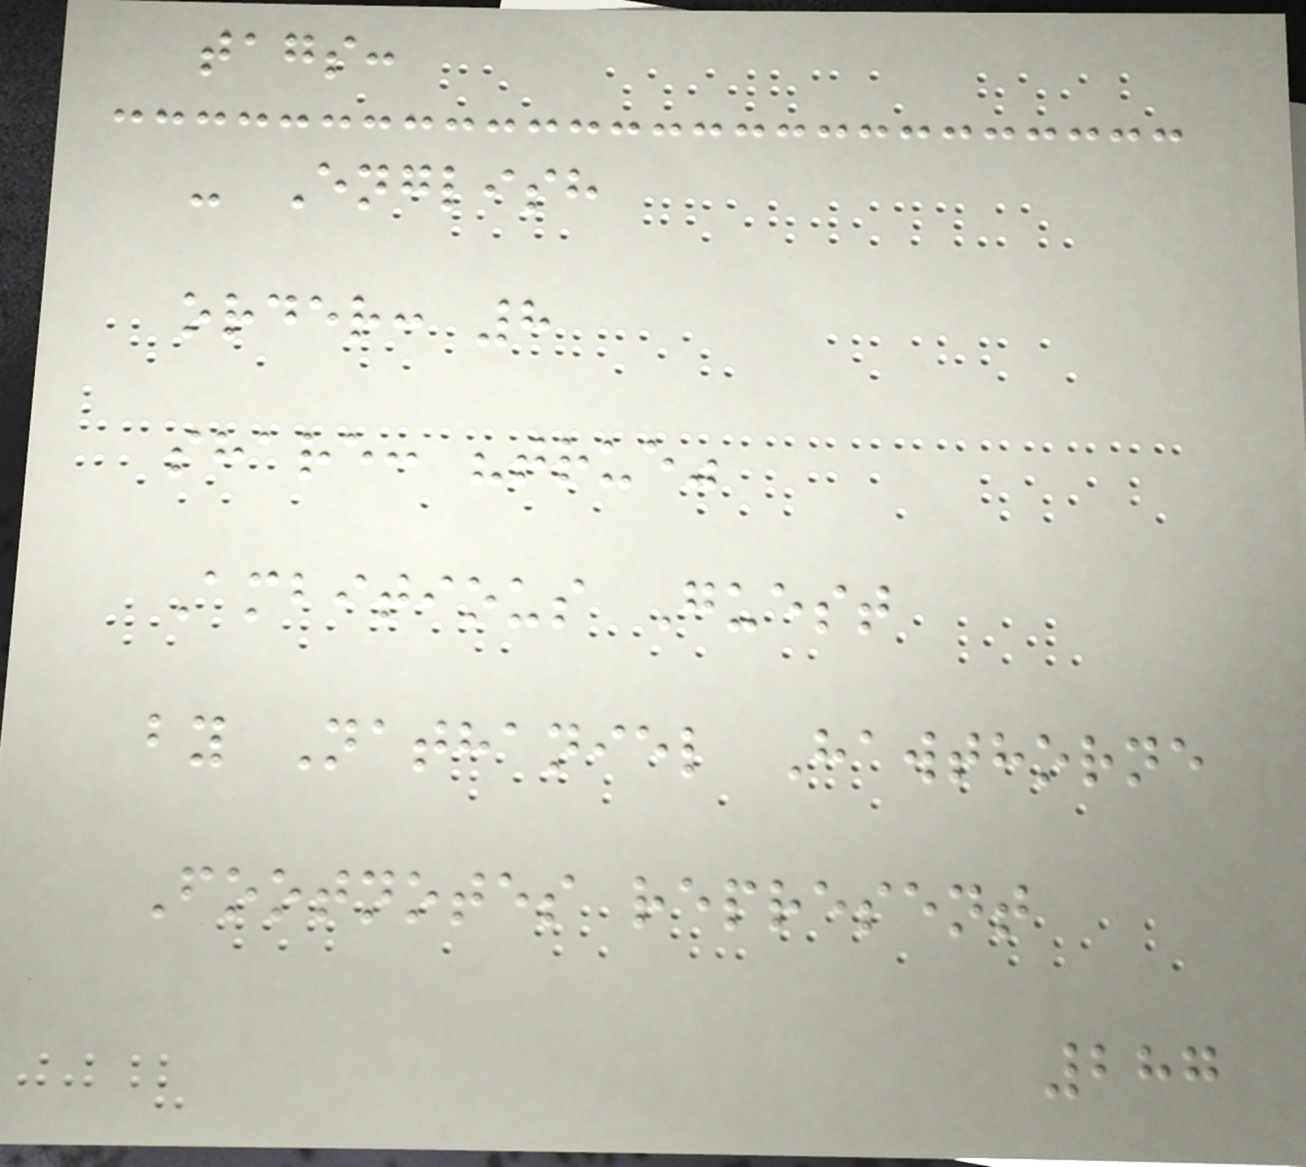tags:
- English
order: 8
share: "true"
Ambitious Guest
by Nathaniel Hawthorne
Footnotes represent
287
